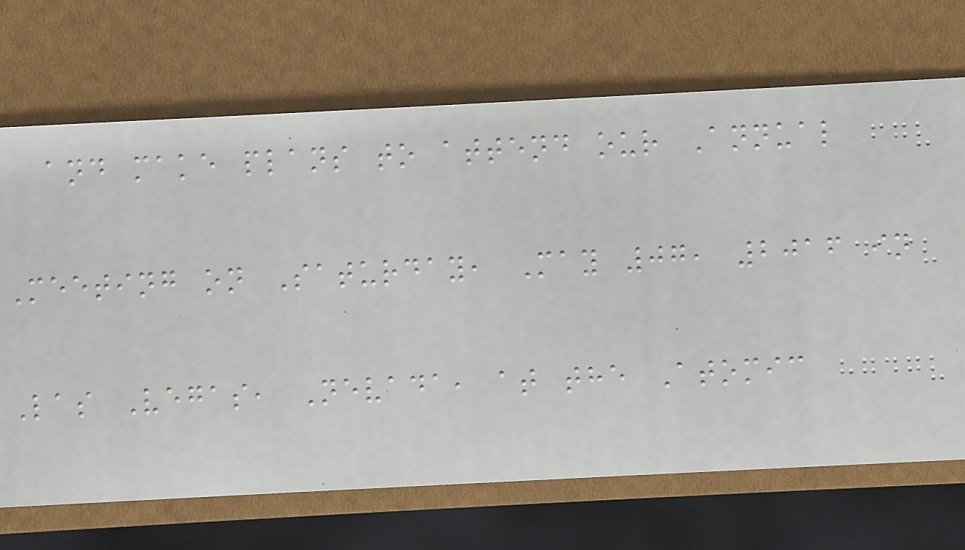and make plans to attend our Annual
Meeting on Saturday, May 07, 2016 in
Las Vegas, Nevada, at the Atomic
